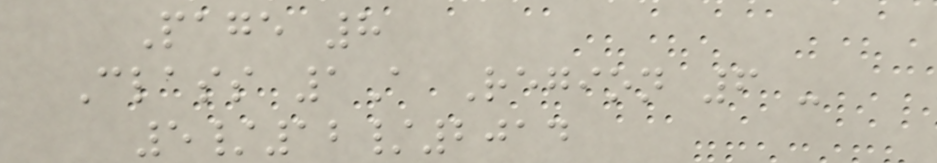Page 8
Class 1A Region 6 -
5/12/2014
